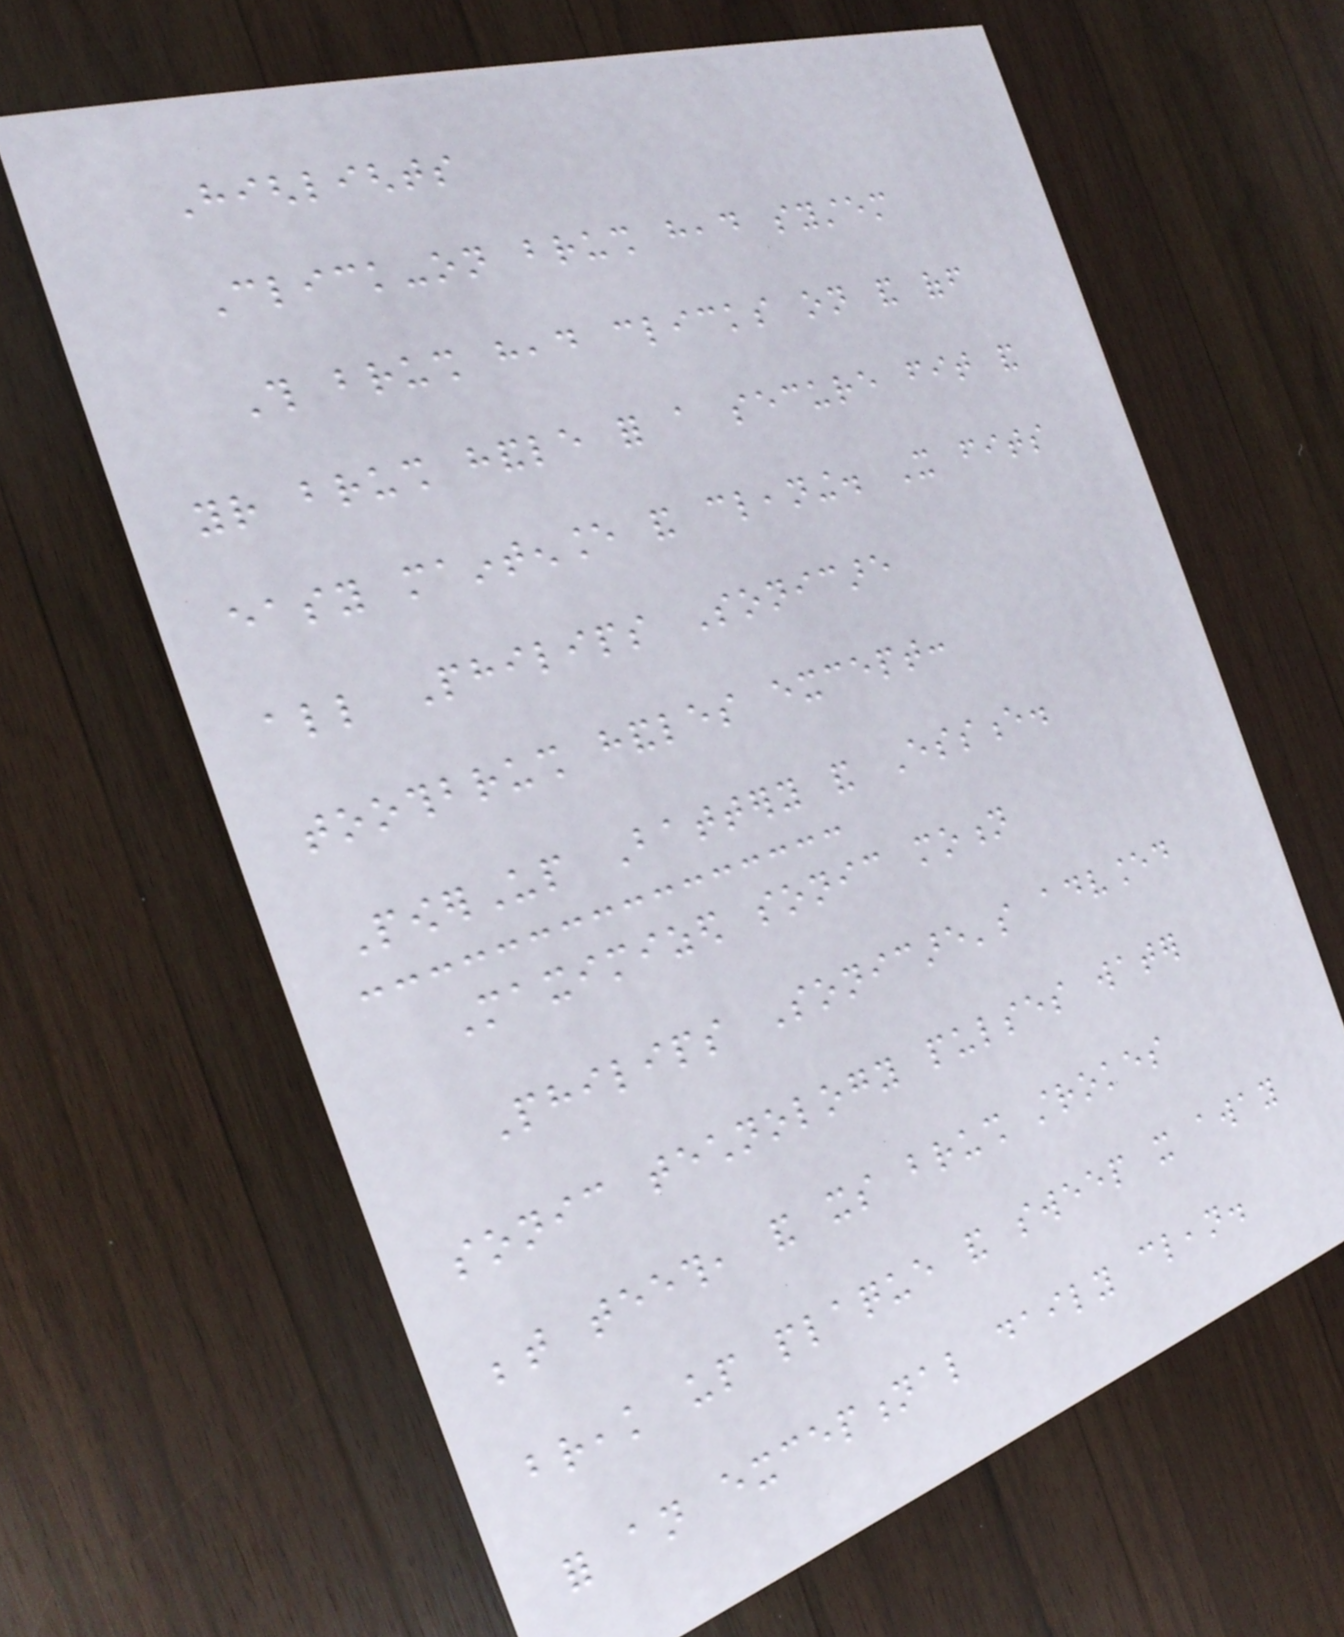Highlights
Click-on brush head system
This brush head clicks on and off
your brush handle for a secure fit and
easy maintenance and cleaning. It fits
all Philips Sonicare
toothbrush handles except:
PowerUp Battery and Essence.
Maximized sonic motion
Philips Sonicare's advanced
sonic technology pulses water
between teeth, and its brush strokes
break up plaque and sweep it away
for an exceptional daily clean.
